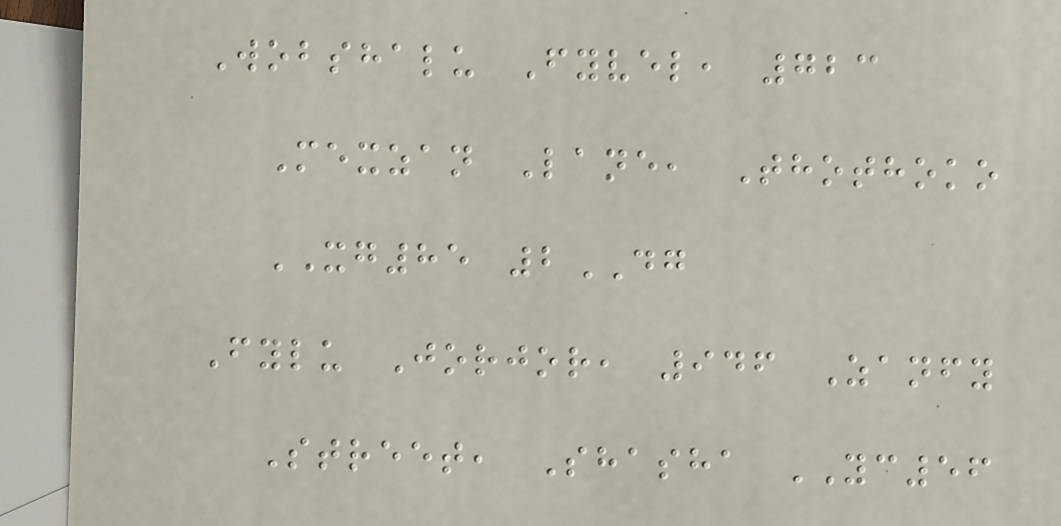Wobshalu Fyvel, 723
Mexzan Lane, Thothoko
XG85 2DG
Fylu Jorjor, 946 Zanfy
Street, Shasha YC56
